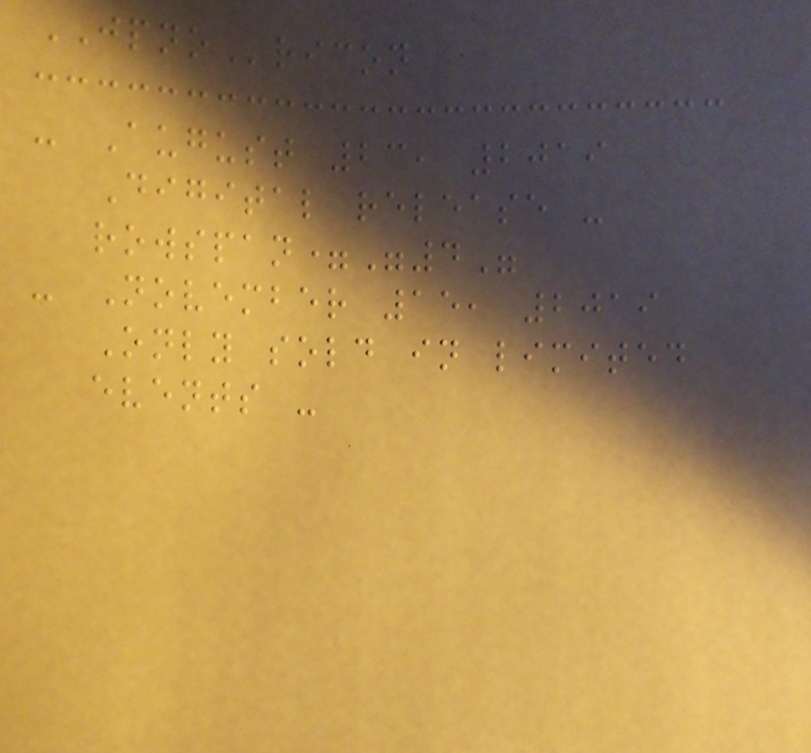JPNOricon
- August 23, 2019
Digital release -
rowspan="4"
- November 15, 2019
Only sold in limited
events -
